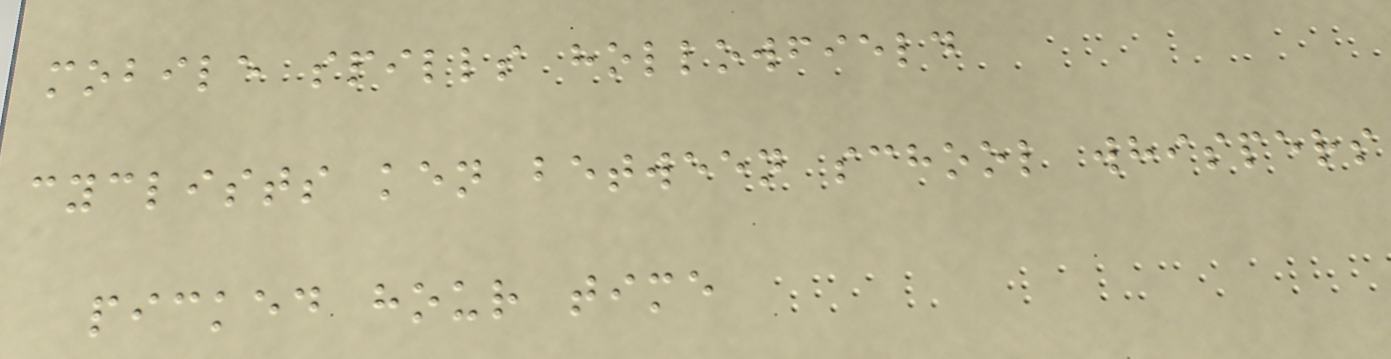mobile spills hollowfield
cyclists ken between school whispers
picked hour time
